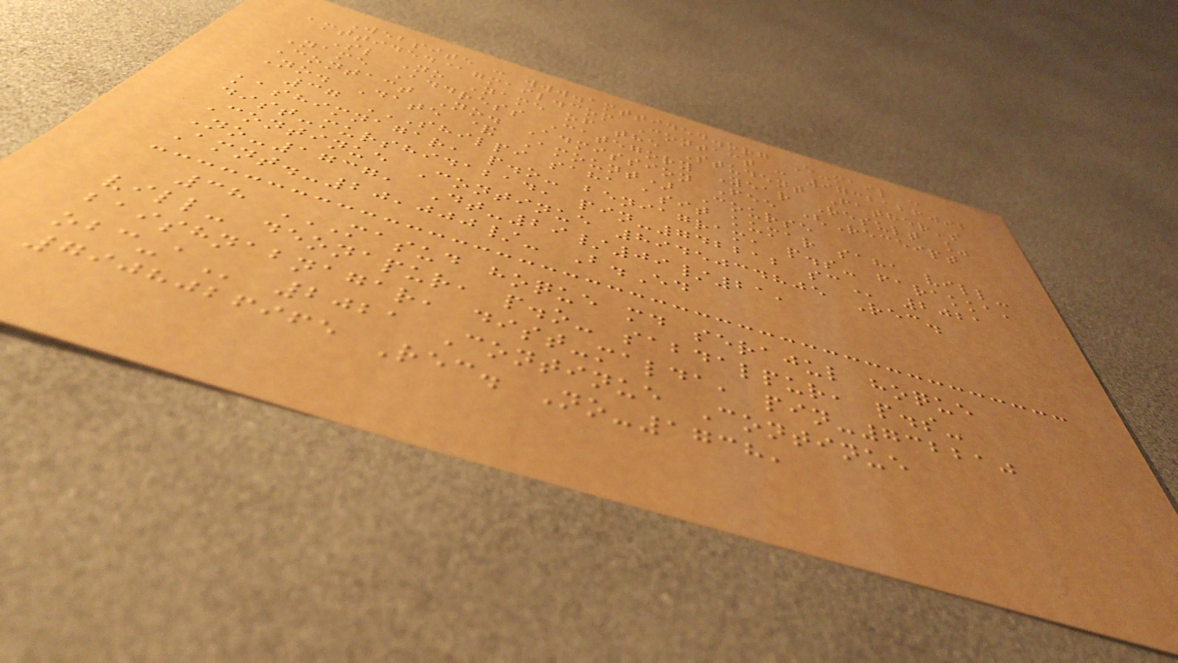Website : www.amttided.org E-mail :
amttided@gmail.com Contact : 9732126092
Sl No Name of the Student Father's
Name Address Category Year Result %
Contact No. Admission Fee (Receipt
No. Date & Amount) Course
37 SHILPI SAHA ASIT KUMAR SAHA VILL-
KASHIMNAGAR, P.O- BENIAGRAM, P.S- FARAKKA,
DIST-MURSHIDABAD, PIN-742212 SC 2021
Continue Continue 8945034805 Rec.
No-1737, Dt-29/09/21,
Amnt.-20,000/- B.Ed
38 MASUD HOQUE MD SERAJUL HOQUE
VILL- DEONAPUR, P.O- SABDALPUR, P.S-
BAISHNABNAGAR, DIST-MALDA, PIN-732210
OBC-A 2021 Continue Continue
7908026965 Rec. No-1738,
